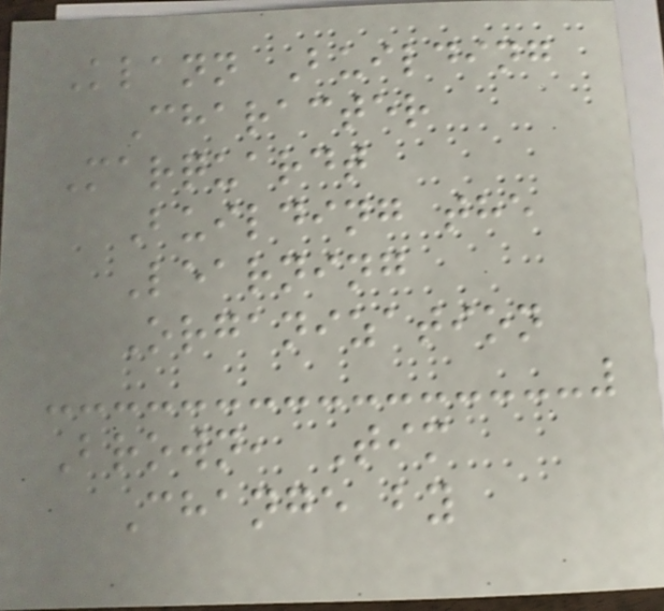Klann Building
Character
Marquardt
Building the
Learning
Organization
Brown, Tim
Change by
